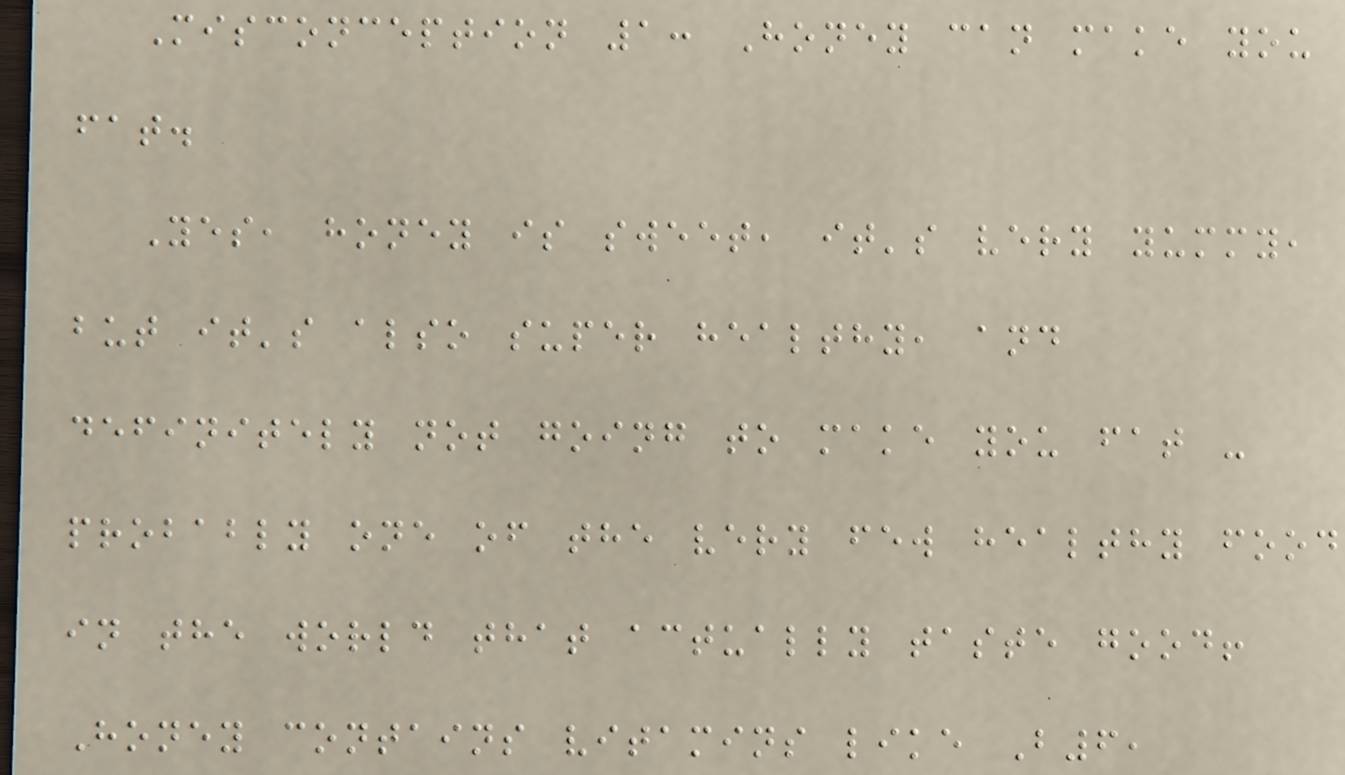Misconception 1: Honey can make you
fat.
Yes, honey is sweet, it's very yummy,
but it's also super healthy, and
definitely not going to make you fat -
probably one of the very few healthy food
in the world that actually taste good!
Honey contains vitamins like B6,
